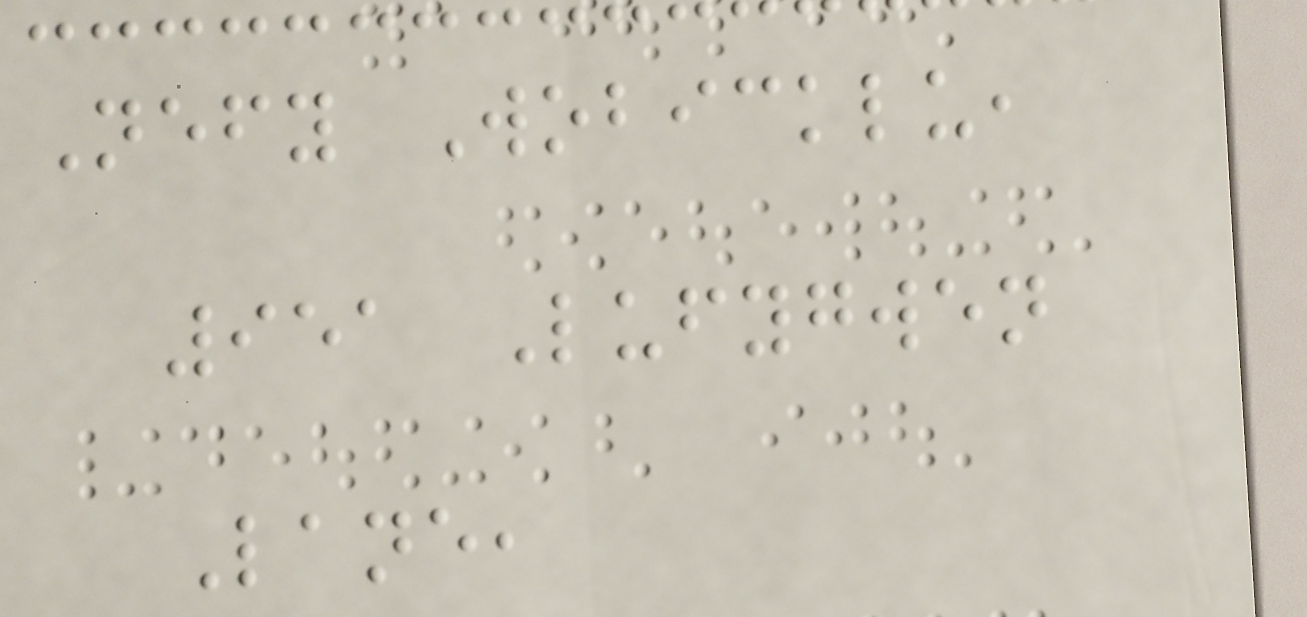Nefy Wobicklu,
951 Lufygwen
Lane,
